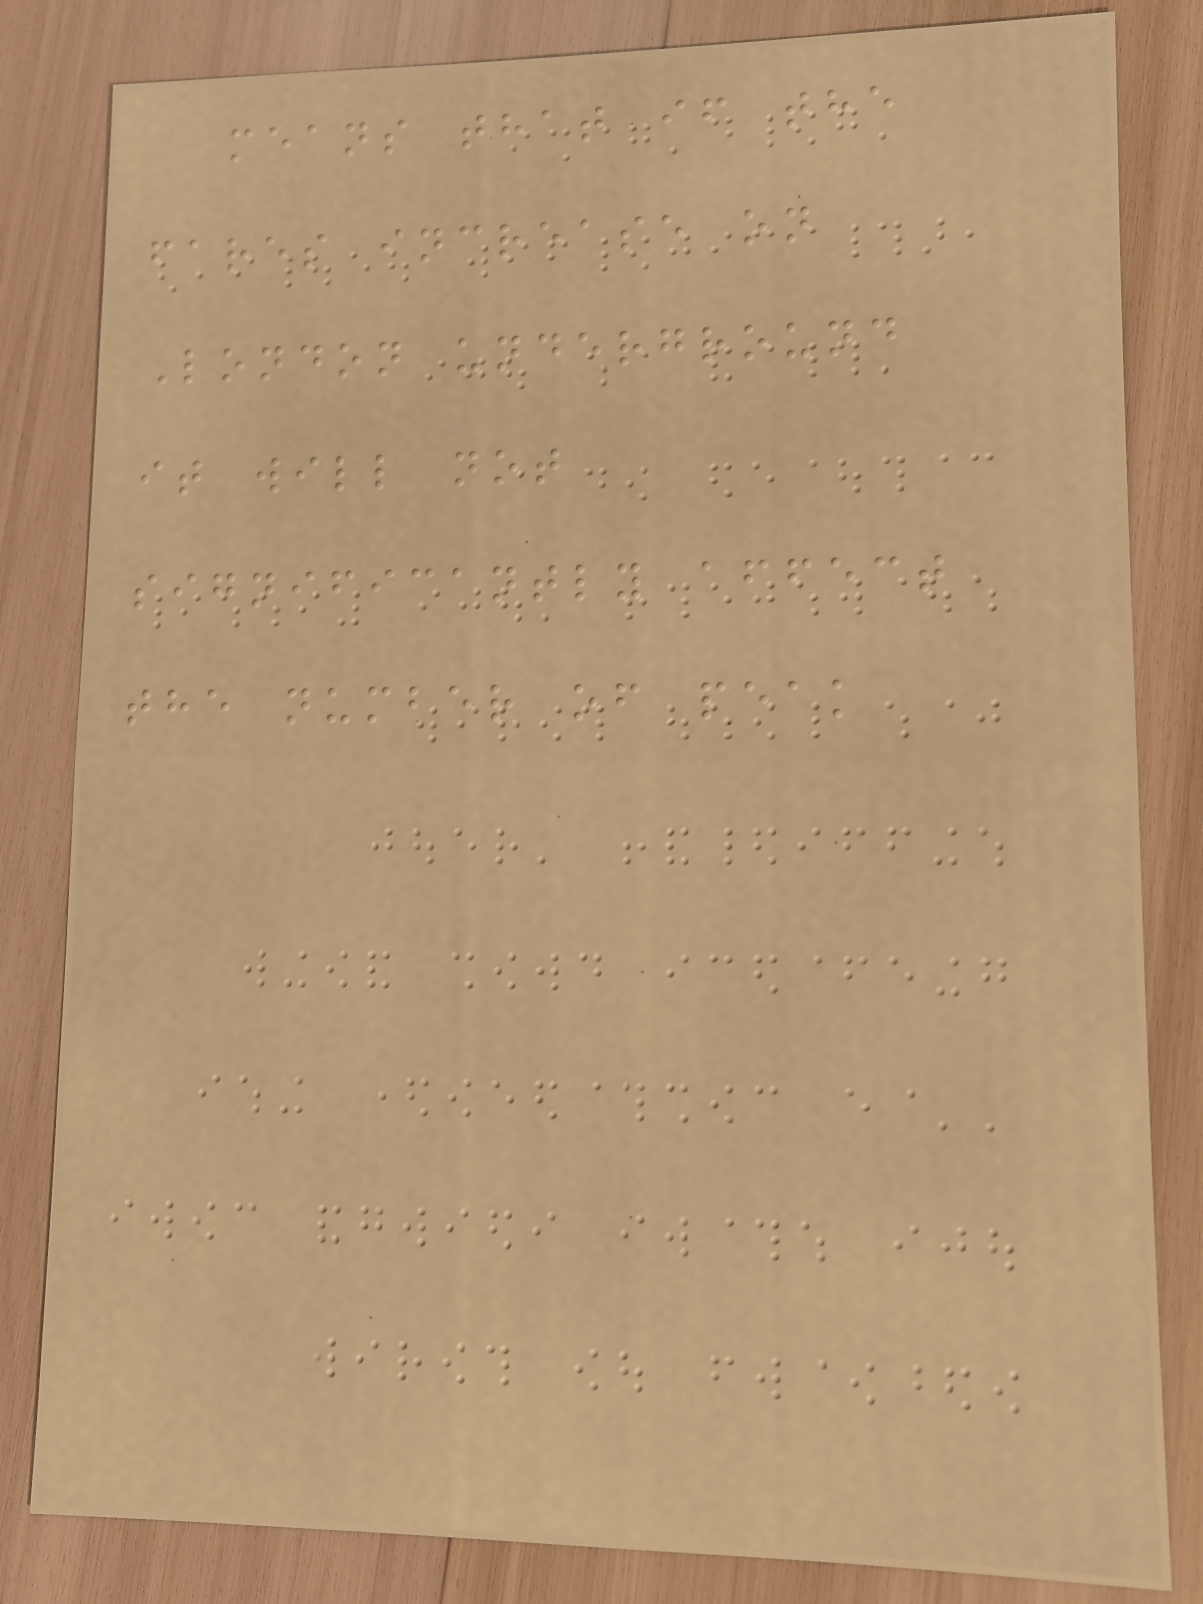means that if the
fares increase on
London underground
it will not
significantly affect
the number of peak
